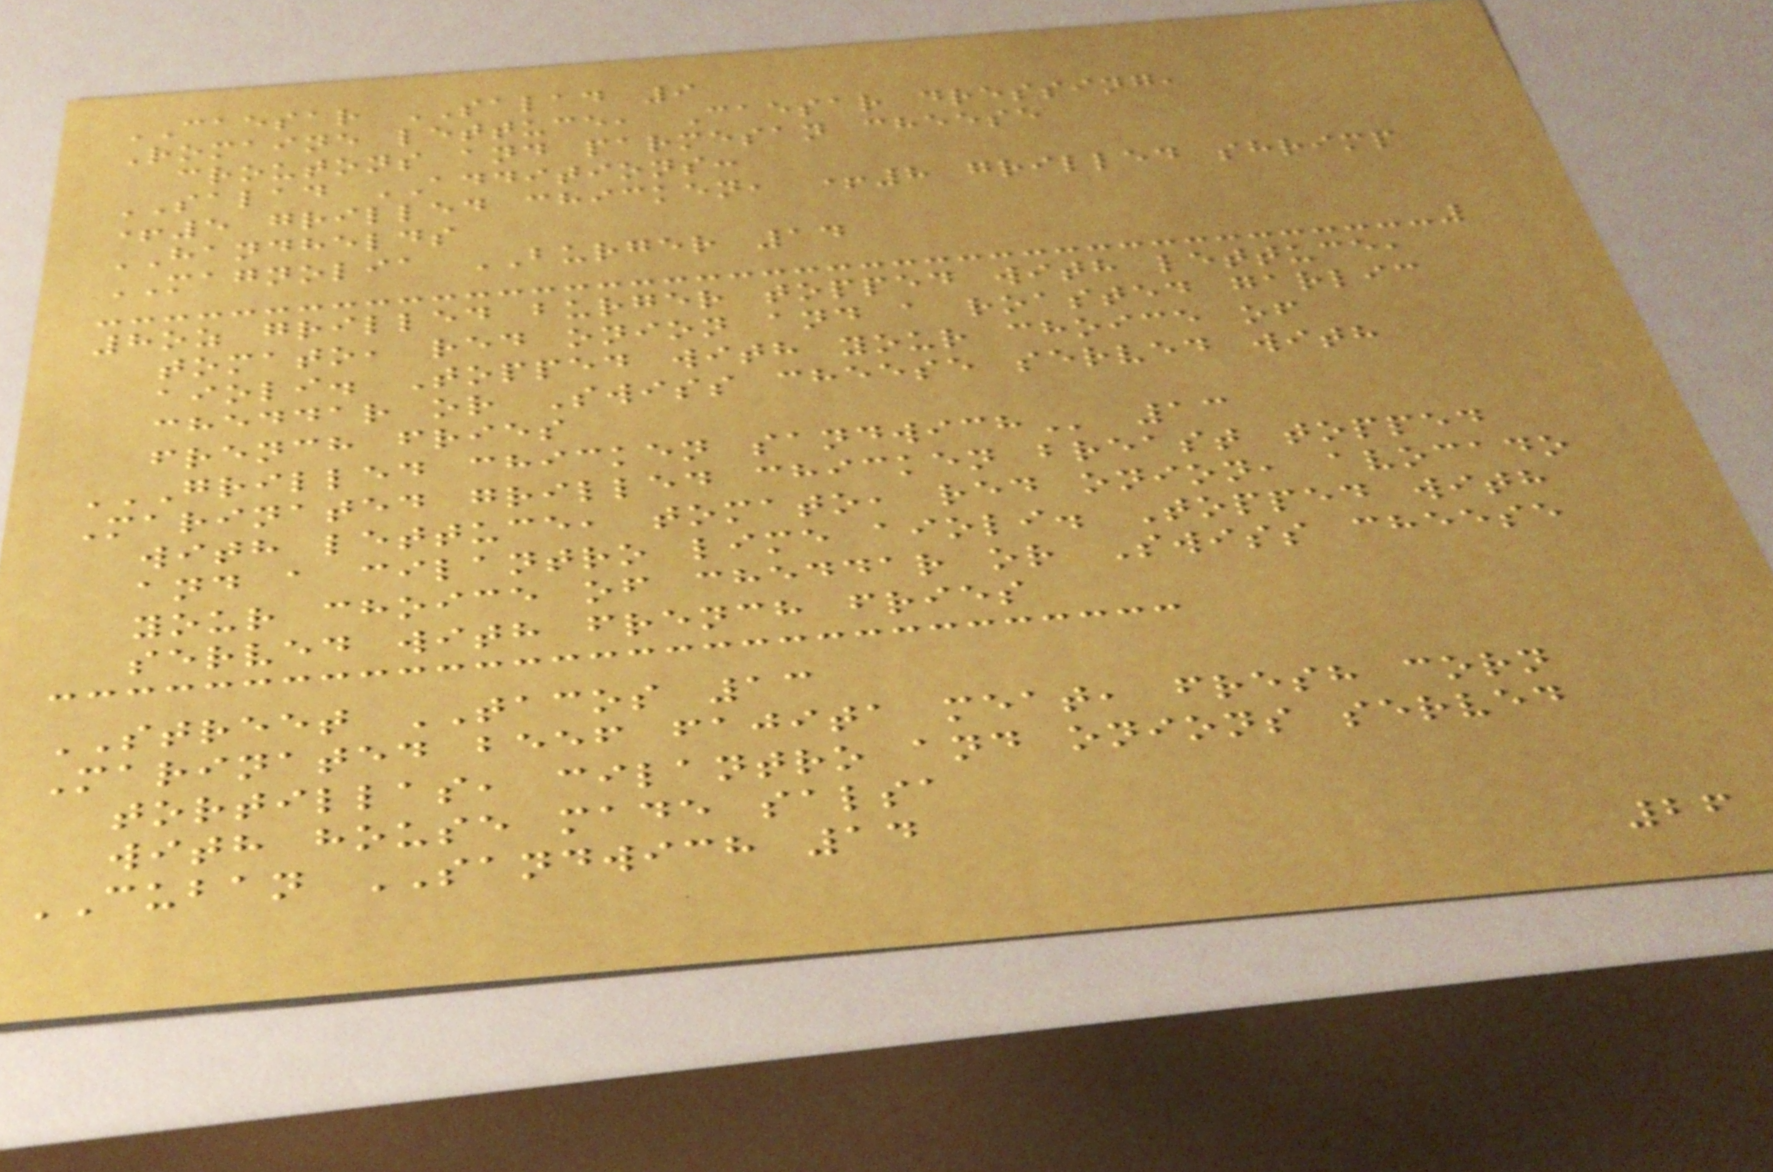CAESAR SALAD 9
Romaine lettuce, Caesar dressing,
croutons and parmesan cheese
SALAD ADDITIONS:
+5 grilled chicken, +8 grilled shrimp
HANDHELDS
MAGNOLIA BURGER 14
8oz grilled burger topped with lettuce,
tomato, red onion and a roasted garlic
aioli. Topped with your choice of
cheddar or Swiss cheese served with
french fries
GRILLED CHICKEN SANDWICH 13
Marinated grilled chicken breast topped
with lettuce, tomato, red onion, avocado
and a cilantro lime aioli. Topped with
your choice of cheddar or Swiss cheese
served with french fries
STREET TACOS 13
Marinated beef fajita meat, fresh corn
tortillas, cilantro and onions served
with house made salsa
CUBAN SANDWICH 14
26
